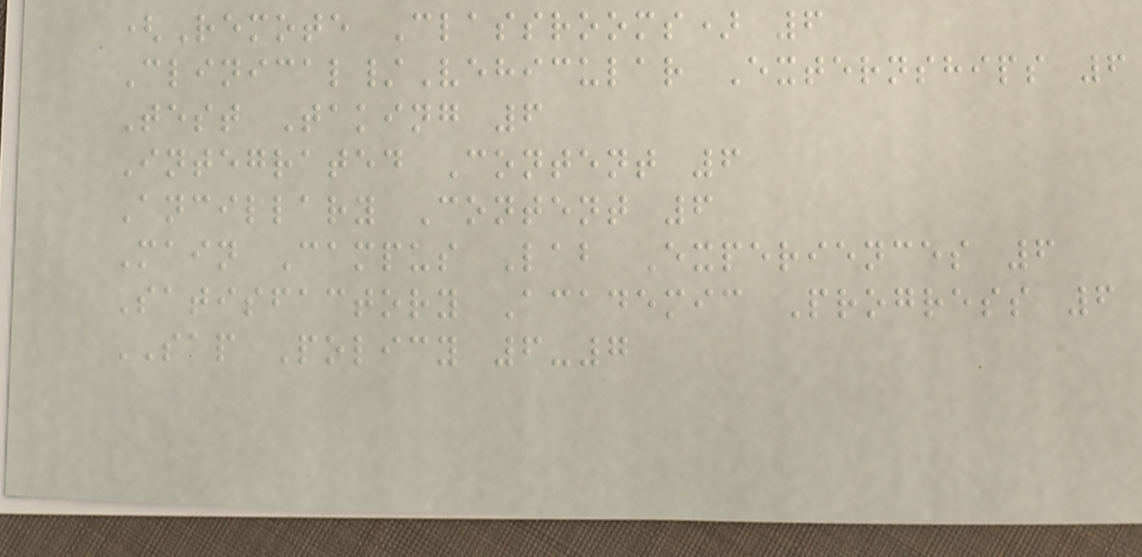(Remote Classrooms) 6
Clinical/Vehicular Externships 6
Test Taking 6
Integrated Content 6
Ancillary Content 6
Main Campus Lab Experiences 6
Satisfactory Academic Progress 6
SAP Policy 6-7
